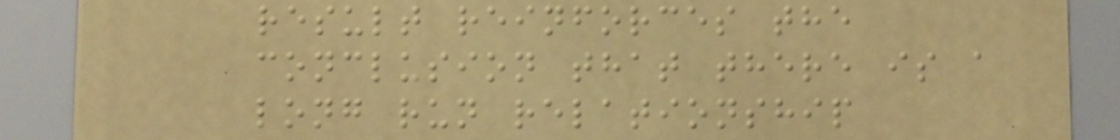result reinforces the
conclusion that there is a
long run relationship
